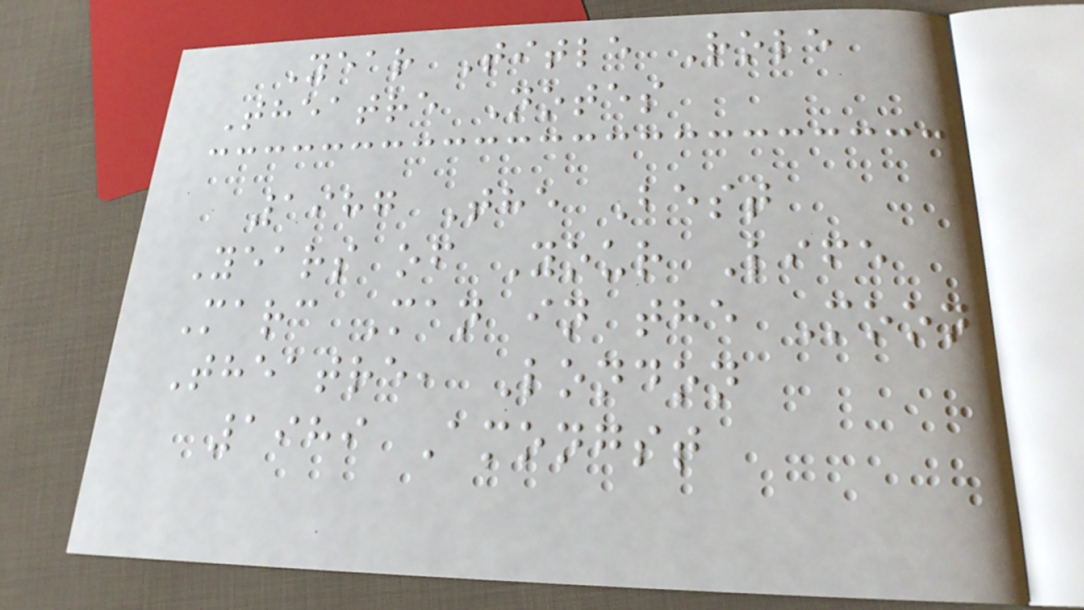Year Title Role
Theatre Notes
1987 The Best
Years of Your Life
Marc Man in the Moon
Theatre, London
1989 Amongst
